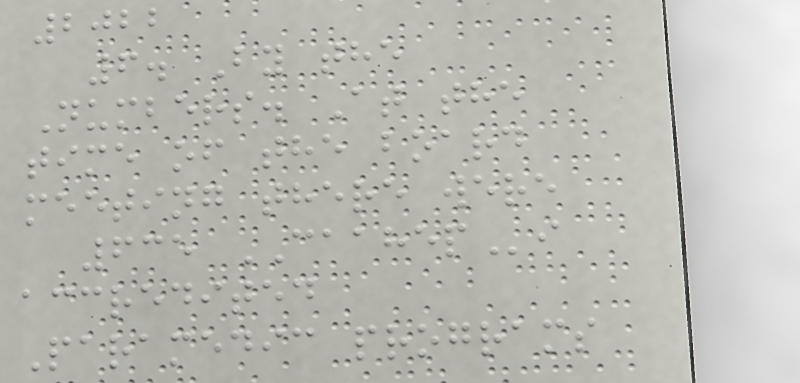2022
6. By the
Numbers. At the
time of the board
meeting there were
635 CAAHEPi
accredited
Paramedic programs
